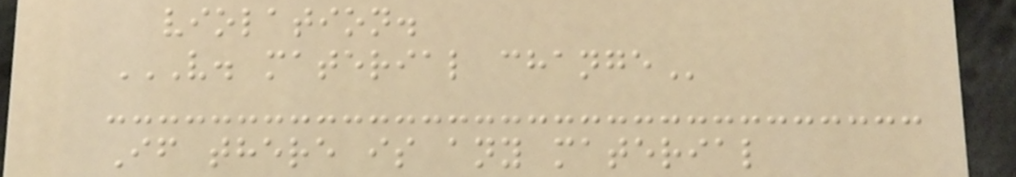violation.
V. MATERIAL CHANGE
If there is any material
